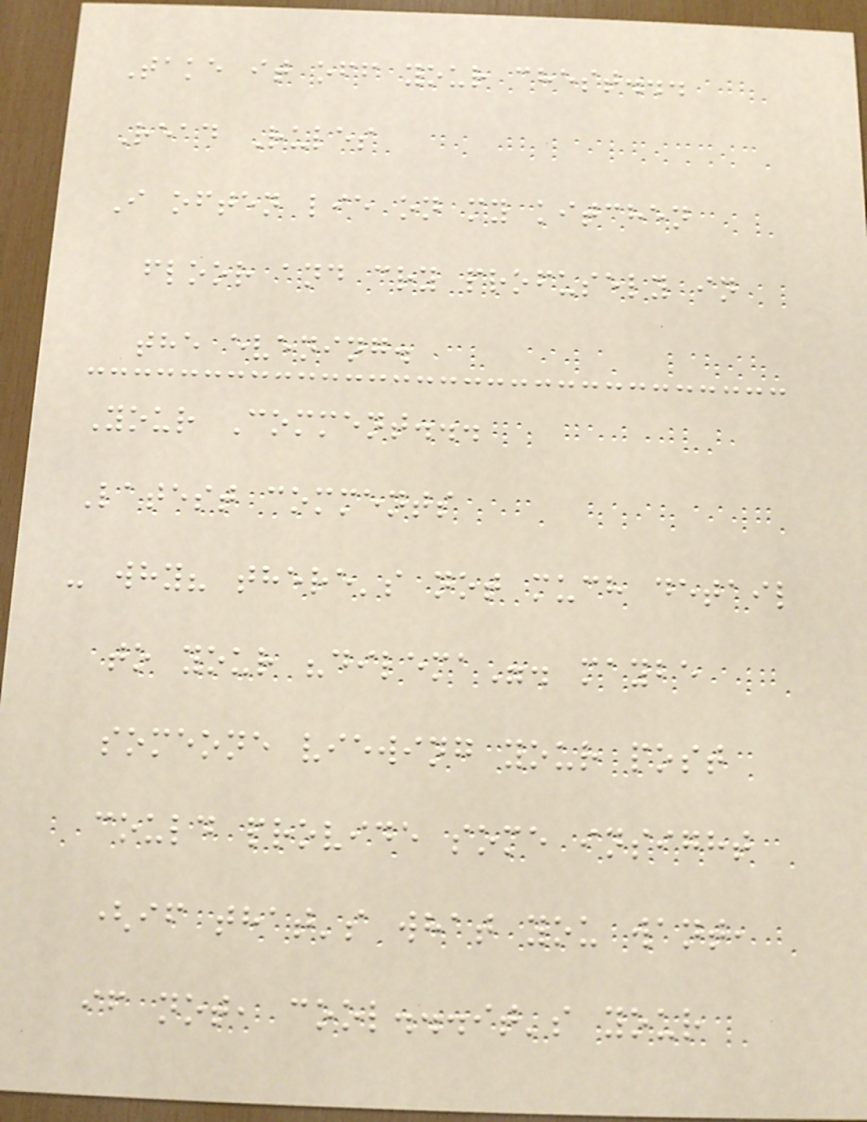Take it off your chest...
Read Rules
I often lie on my kitchen
floor and cry profusely in
the evening.
Your Comment...
Latest comments
- why? there's not much detail
to your "dilema". maybe
someone viewing your post
could provide some insight
(if that's what you want,
if not, cool...it's your
